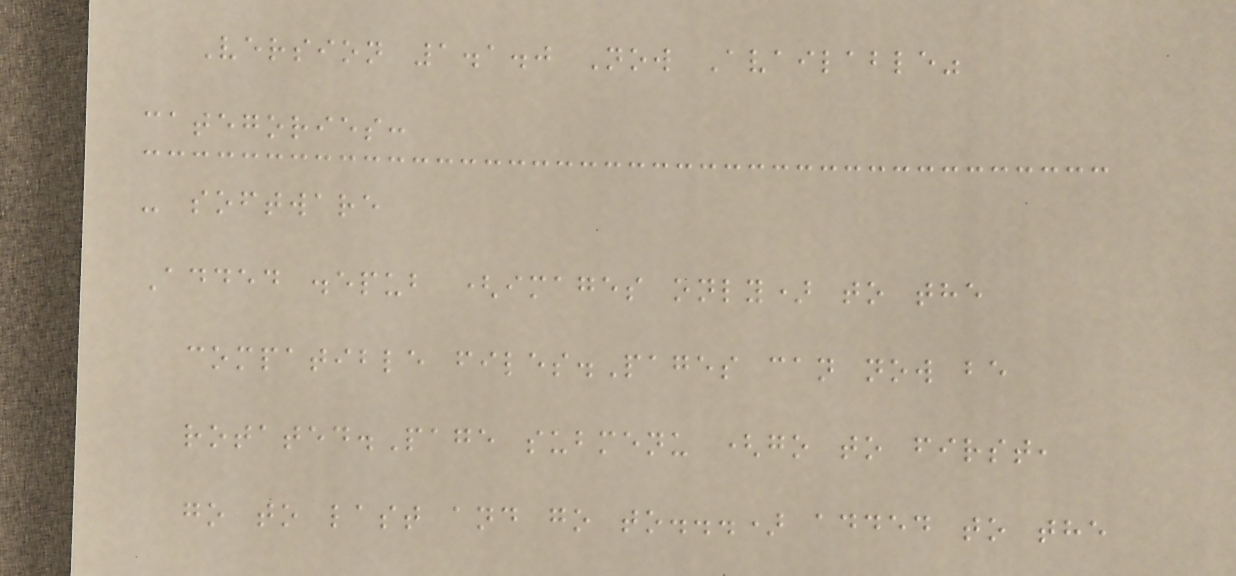Version 1.1.0 Now Available"
categories:
- software
Added .epub (images only) to the
compatible files.Pages can now be
rotated.Page submenu (go to first,
go to last and go to...) added to the
